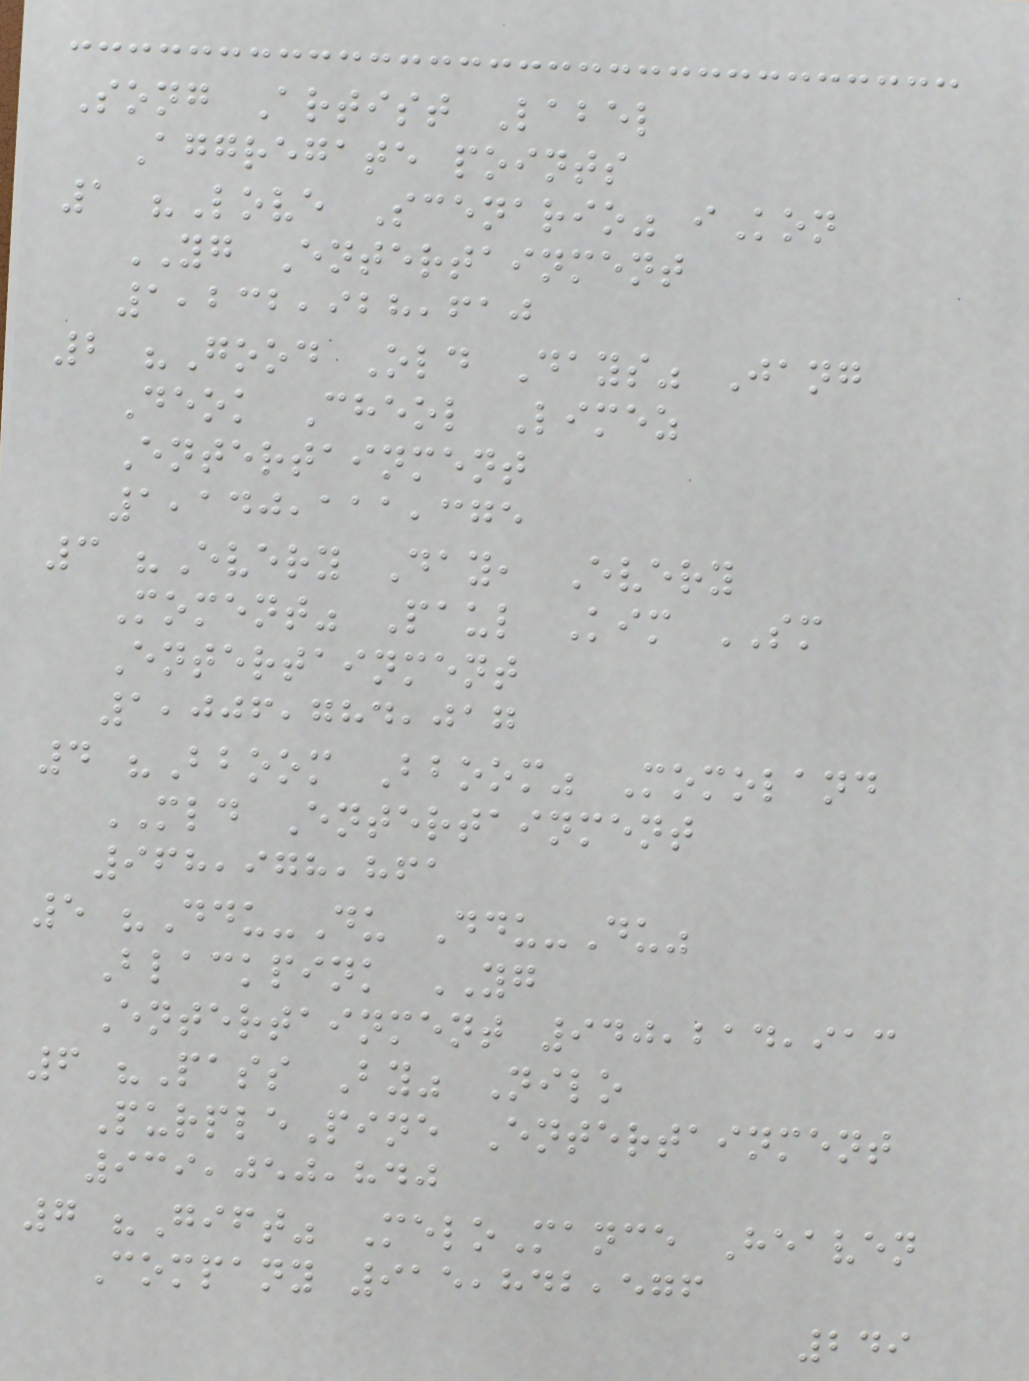Song Artist Label
Aggregate points
1 "Love Scenario" iKon
YG Entertainment
1,232,928,610
2 "Good Old Days" Jang
Deok Cheol Limez
Entertainment
1,140,111,375
3 "Every Day, Every
Moment" Paul Kim SM
Entertainment
1,006,784,017
4 "Bboom Bboom" Momoland
MLD Entertainment
968,978,861
5 "Ddu-Du Ddu-Du"
Blackpink YG
Entertainment 940,214,913
6 "Pass By" Nilo
PurplePine Entertainment
939,050,840
7 "Gift" MeloMance Heaven
Company 915,842,576
249
